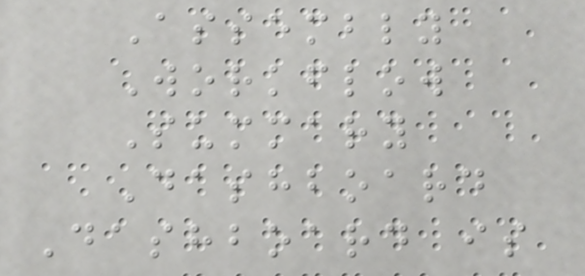Assembly
Workflow
Summary
Dashboard
Dashboard is
